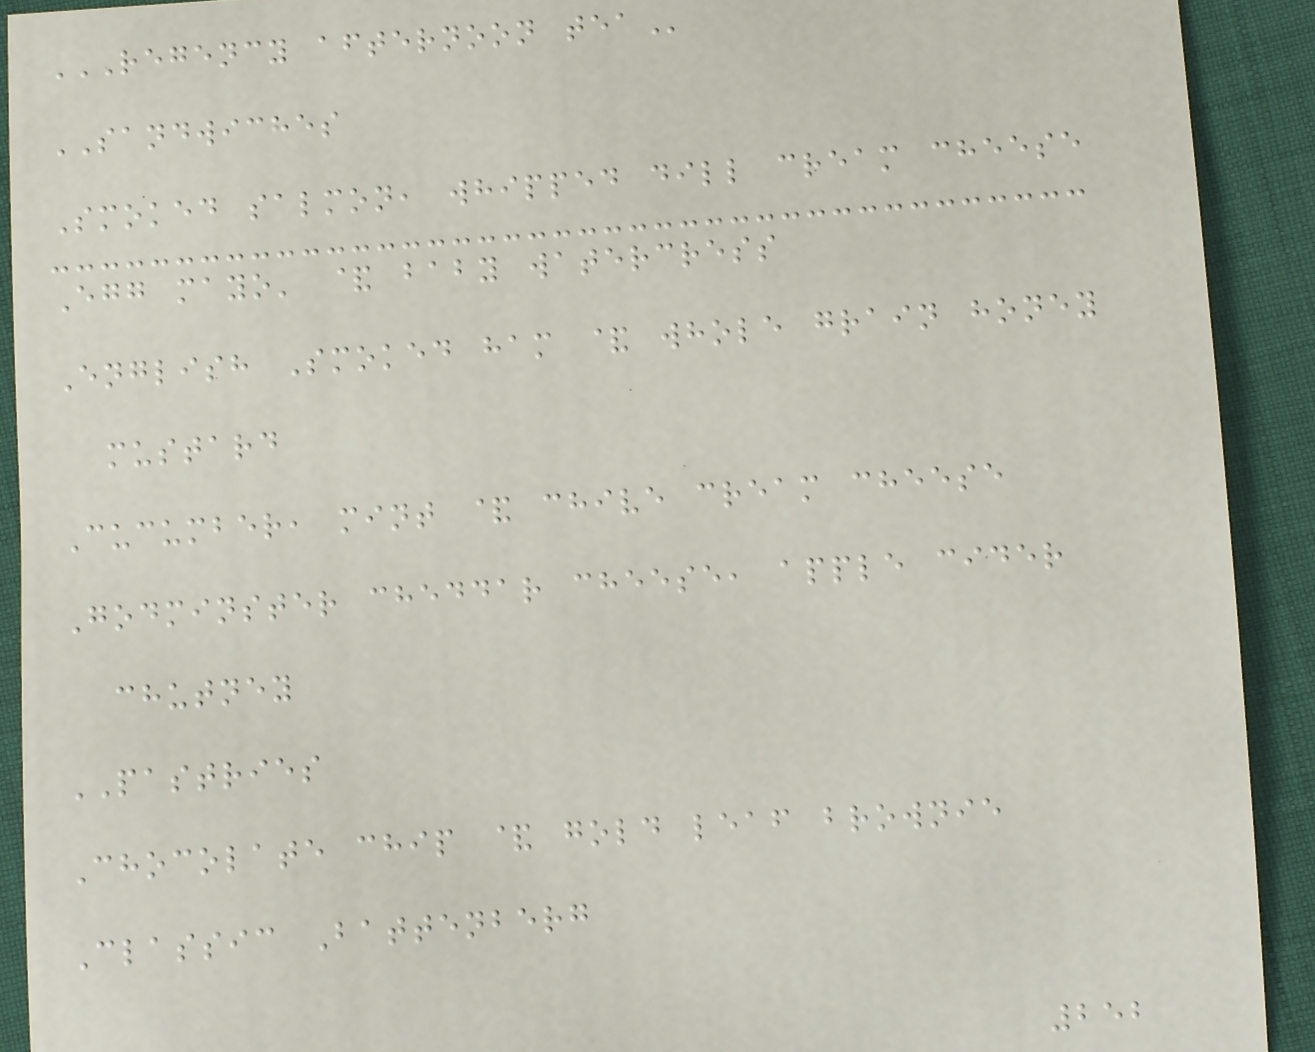REGENCY AFTERNOON TEA
SANDWICHES
Smoked salmon, whipped dill cream cheese
Egg mayo' & baby watercress
English Smoked ham & whole grain honey
mustard
Cucumber, mint & chive cream cheese
Godminster cheddar cheese, apple cider
chutney
PASTRIES
Chocolate chip & gold leaf brownie
Classic Battenberg
252
